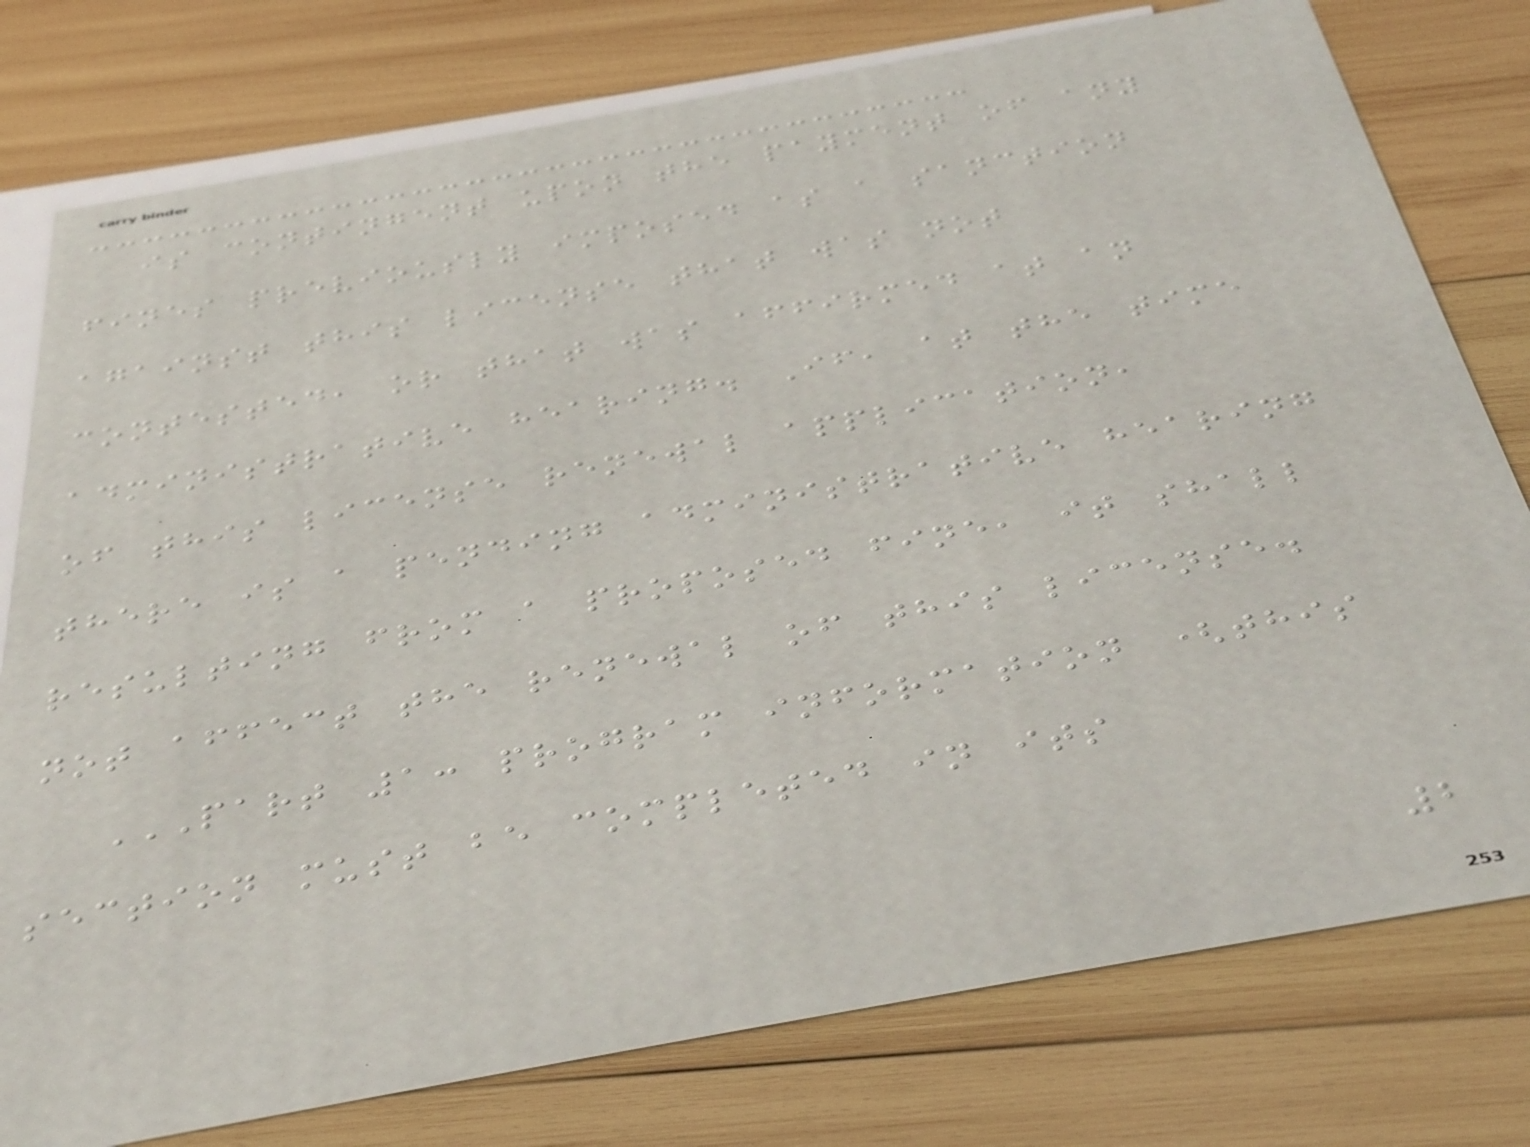is contingent upon the payment of any
fines previously imposed as a sanction
against this license that was not
contested, or that was affirmed at an
administrative hearing. If, at the time
of this license renewal application,
there is a pending administrative hearing
resulting from a proposed fine, it shall
not affect the renewal of this license.
PART 1: PROGRAM INFORMATION (THIS
SECTION MUST BE COMPLETED IN ITS
2
